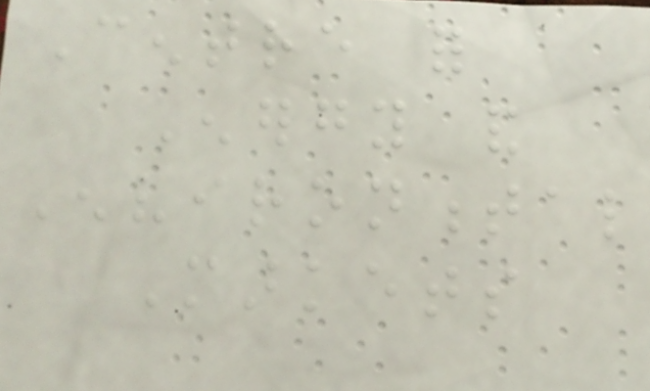Centre for
Energy and
Environmental
Markets
